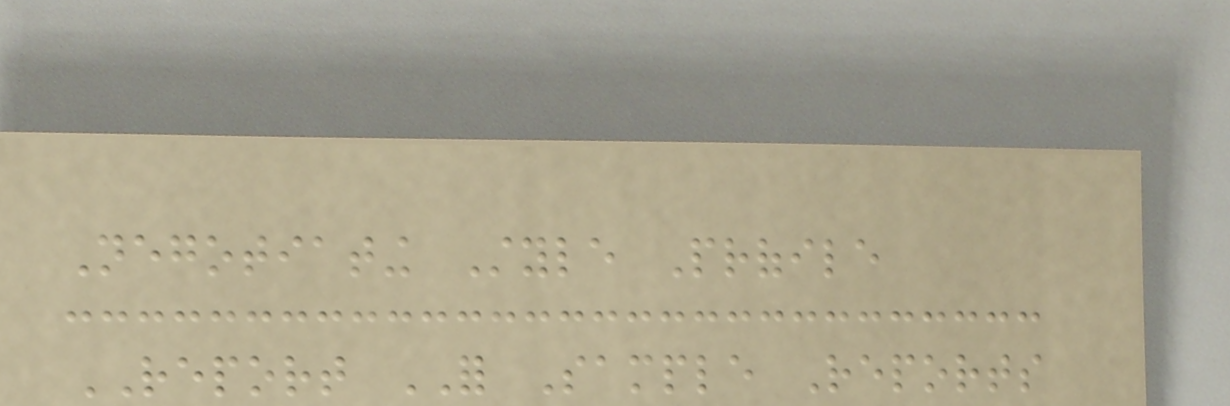Negotiating Style Profile
REPORT FOR Sample Reports
